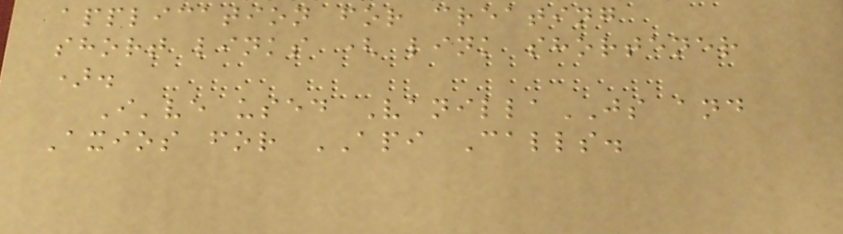application for creating
short links ( link shortener
).
I've used VanillaJS and
Axios for API Calls.
